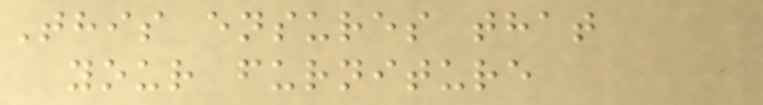This ensures that
your furniture
